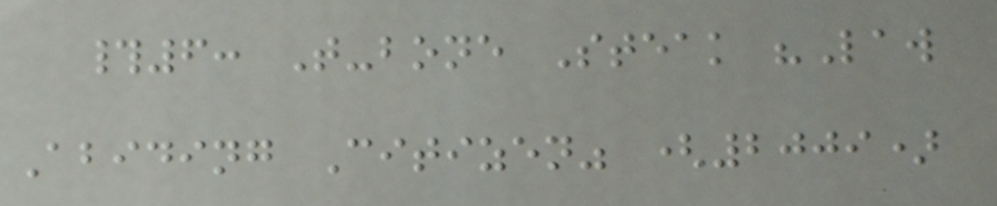#6: T-bone Steak "Law
Abiding Citizen" (2009)
